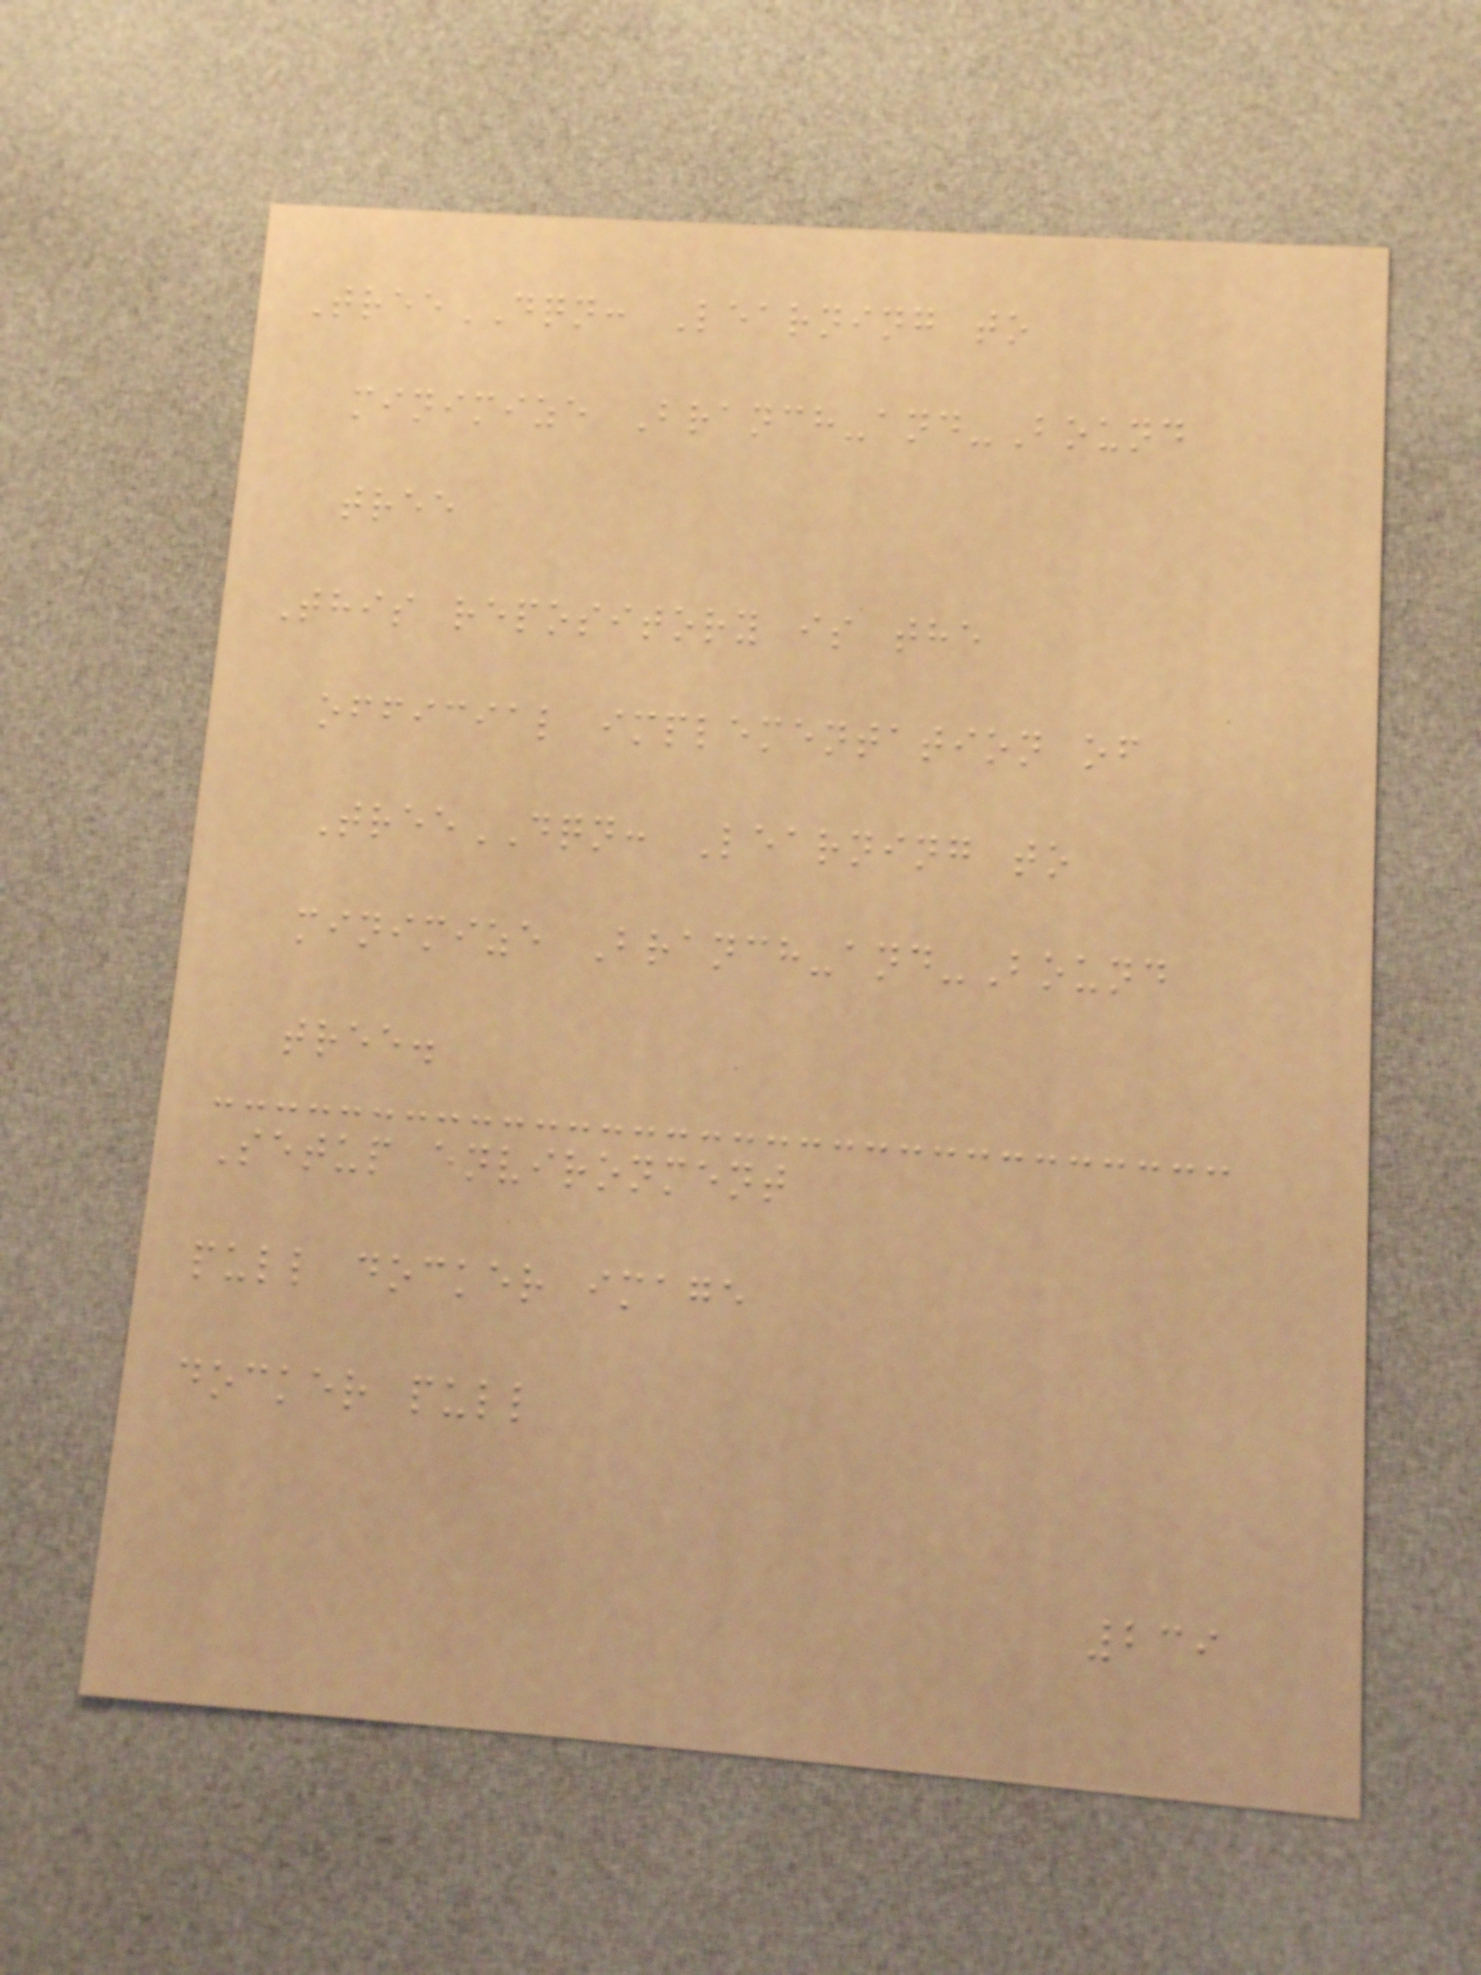TreeDQN: Learning to
minimize Branch-and-Bound
tree
This repository is the
official implementation of
TreeDQN: Learning to
minimize Branch-and-Bound
tree.
Setup environment
pull docker image
docker pull
239
